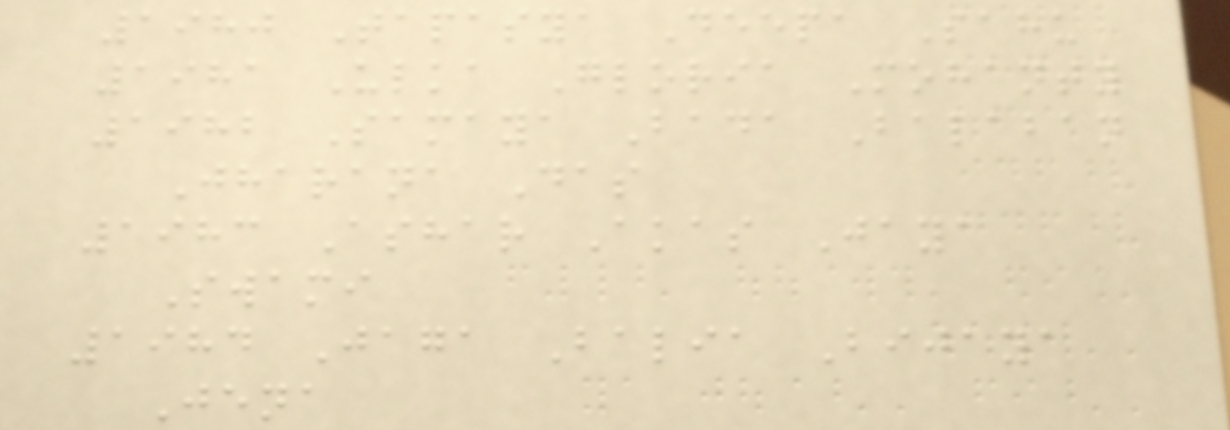1980 Tapasya Deepa Sahu
1981 Ulka Gloria Mohanty
1982 Samaya Bada Balaban
Jharana Das
1983 Ashar Akas Jaya
Swami
1984 Jaga Balia Bijaya
Jena
